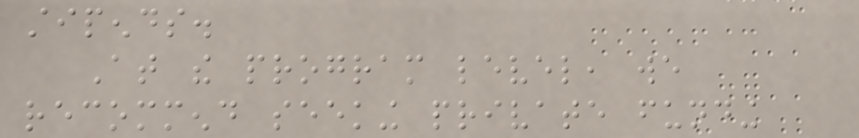stipends.
At the program level, we
recommend seeking private funding
